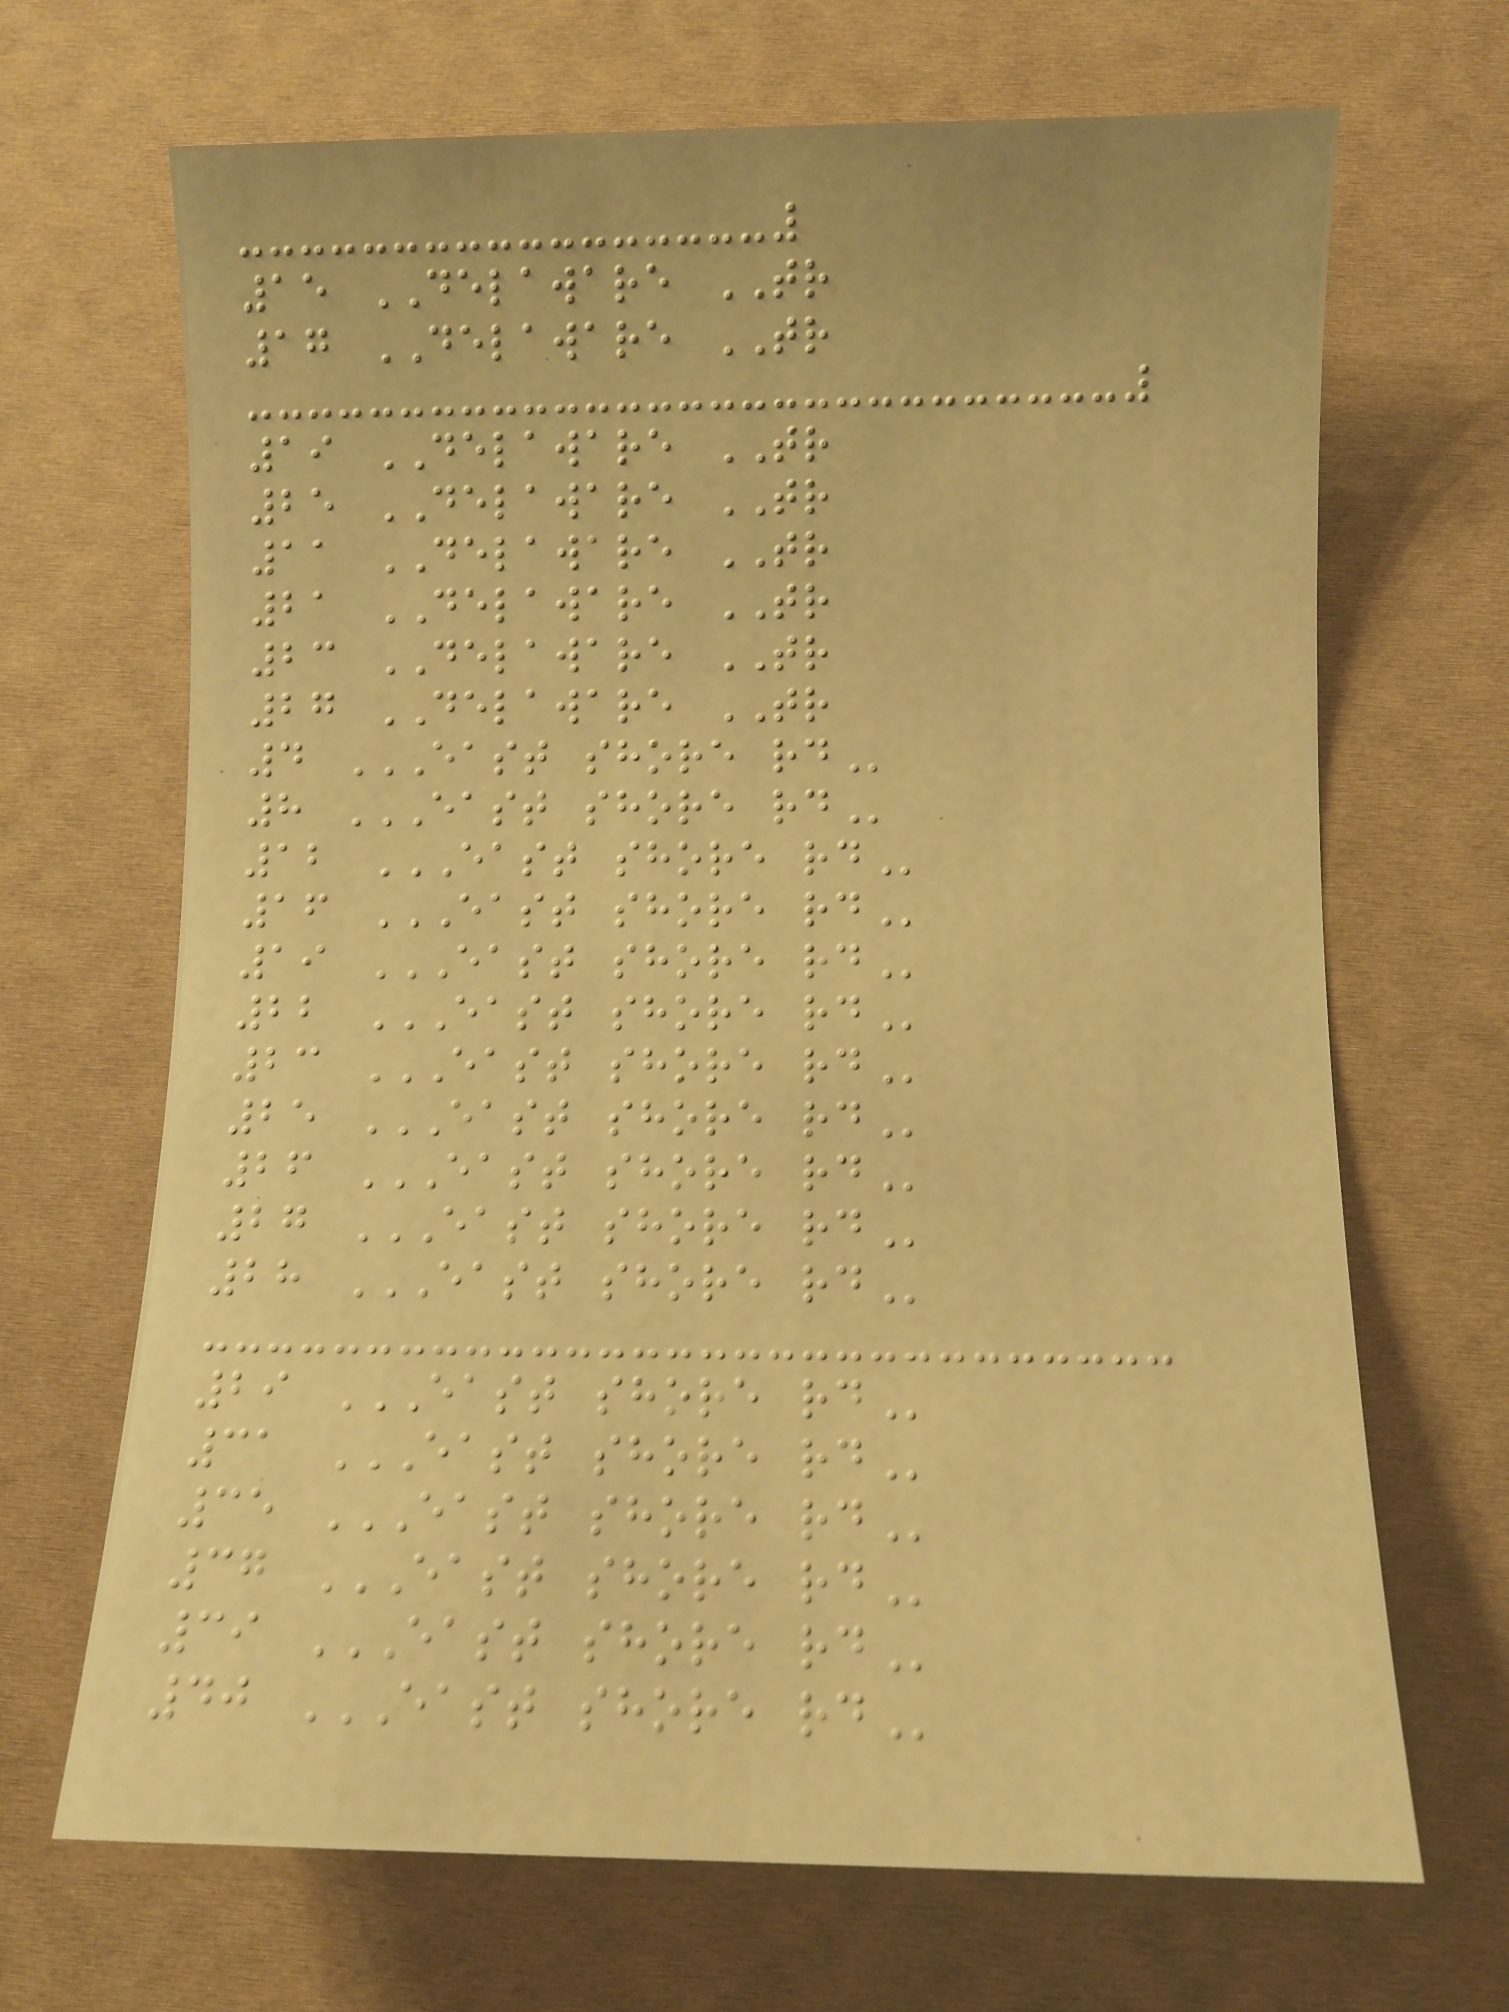15 DELAWARE TR
17 DELAWARE TR
19 DELAWARE TR
25 DELAWARE TR
11 DELAWARE TR
21 DELAWARE TR
23 DELAWARE TR
27 DELAWARE TR
4 EAST SHORE RD
8 EAST SHORE RD
12 EAST SHORE RD
16 EAST SHORE RD
19 EAST SHORE RD
22 EAST SHORE RD
23 EAST SHORE RD
25 EAST SHORE RD
26 EAST SHORE RD
27 EAST SHORE RD
28 EAST SHORE RD
29 EAST SHORE RD
31 EAST SHORE RD
35 EAST SHORE RD
37 EAST SHORE RD
39 EAST SHORE RD
40 EAST SHORE RD
